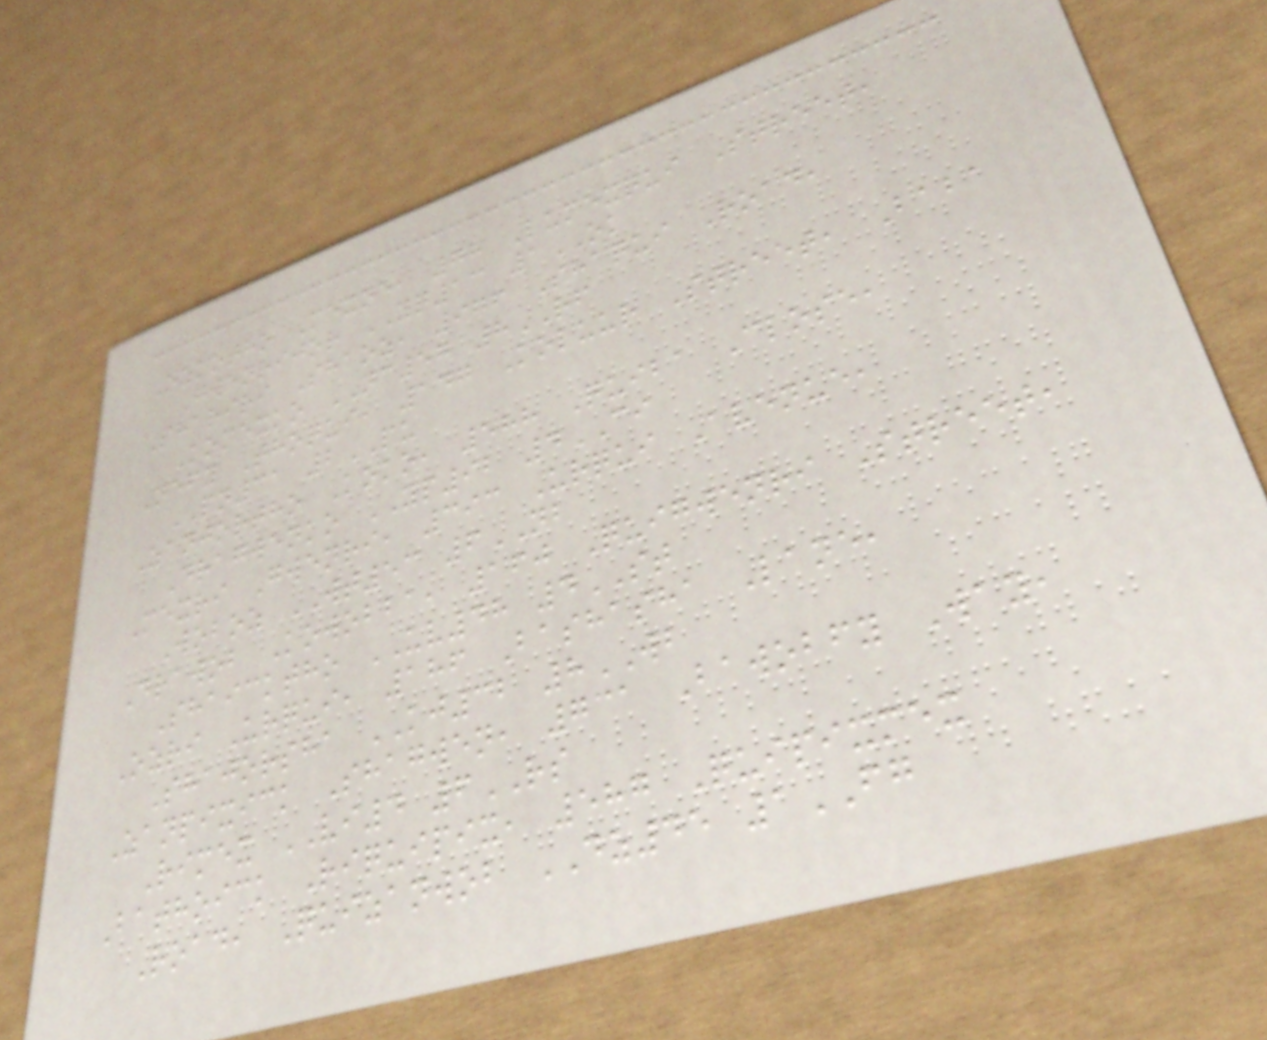Ozkotho Mexne, 78 Lumexqui Street,
Gwenrijor YQ13 1OK
Shariri Shaoz, 976 Shaqui Road,
Komexko NC57 8RF
Nefy Thoqui, 147 Koluur Street, Baba
PN31 2PU
Zanjortho Koko, 588 Quiba Close,
Dragwenko YP92 4CI
Mexri Gwenri, 393 Urqui Avenue,
Woboz WT53 6NB
Drawob Kowobba, 160 Quigwenri Street,
Shaicktho UV48 4ST
Ozri Urqui, 186 Bashasha Lane,
Shajorsha KJ32 8WB
Zanpixick Shagwen, 731 Bawobfy Way,
Rimex VI4 6RS
Bathoick Riquipix, 587 Quipixmex
Road, Quizanwob DZ45 1FG
